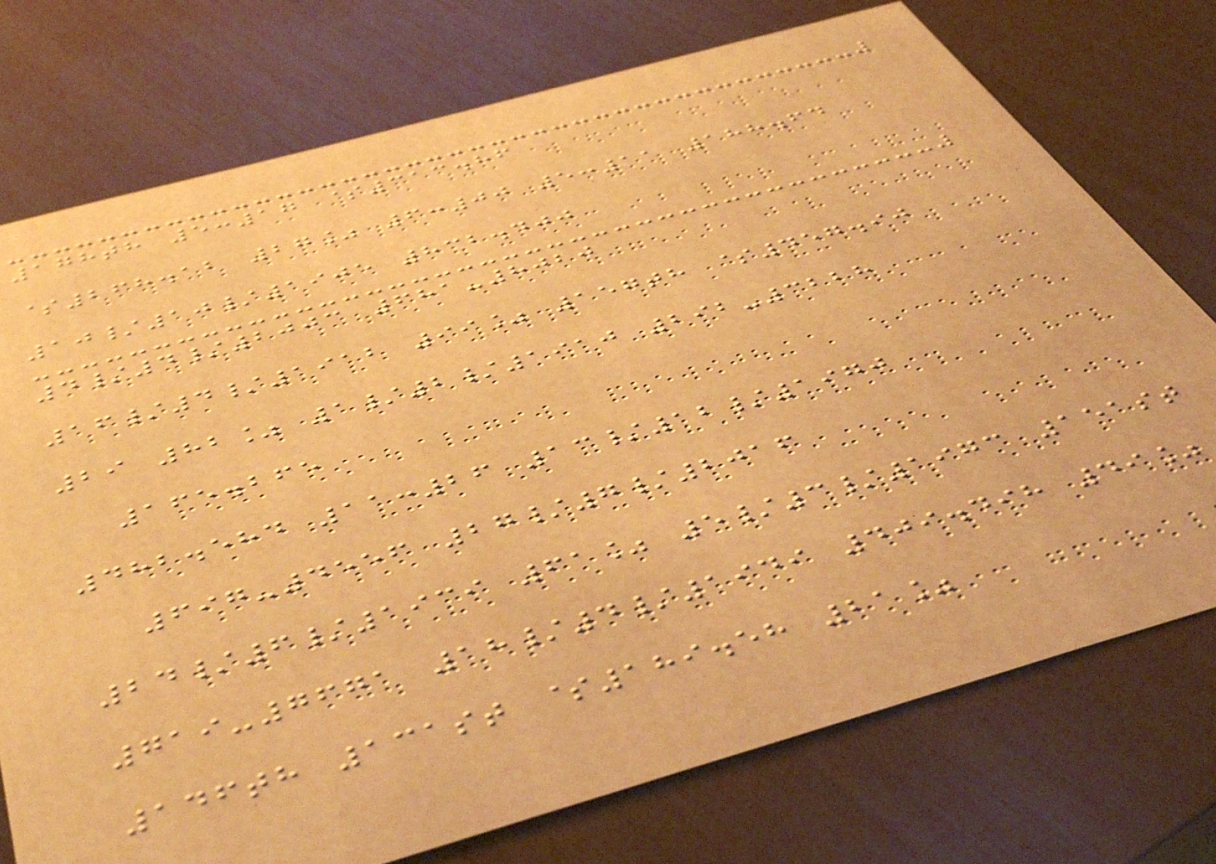178th 5:17 $313.86
$268.12 27% 6:00 5:11 188.64
10/10/1905 832.400
4/4/2003 681-8020
16/4/1912 99% 157th $457.90
29 82% 1/2/1910 292-3228
165.265
482.584 11:26 13/12/1970
697-4556 27/7/2016
24/6/1939 61% 5/3/1973 151st
719-7671 18/4/1949 409.498 49%
146th 131st $189.58 21%
